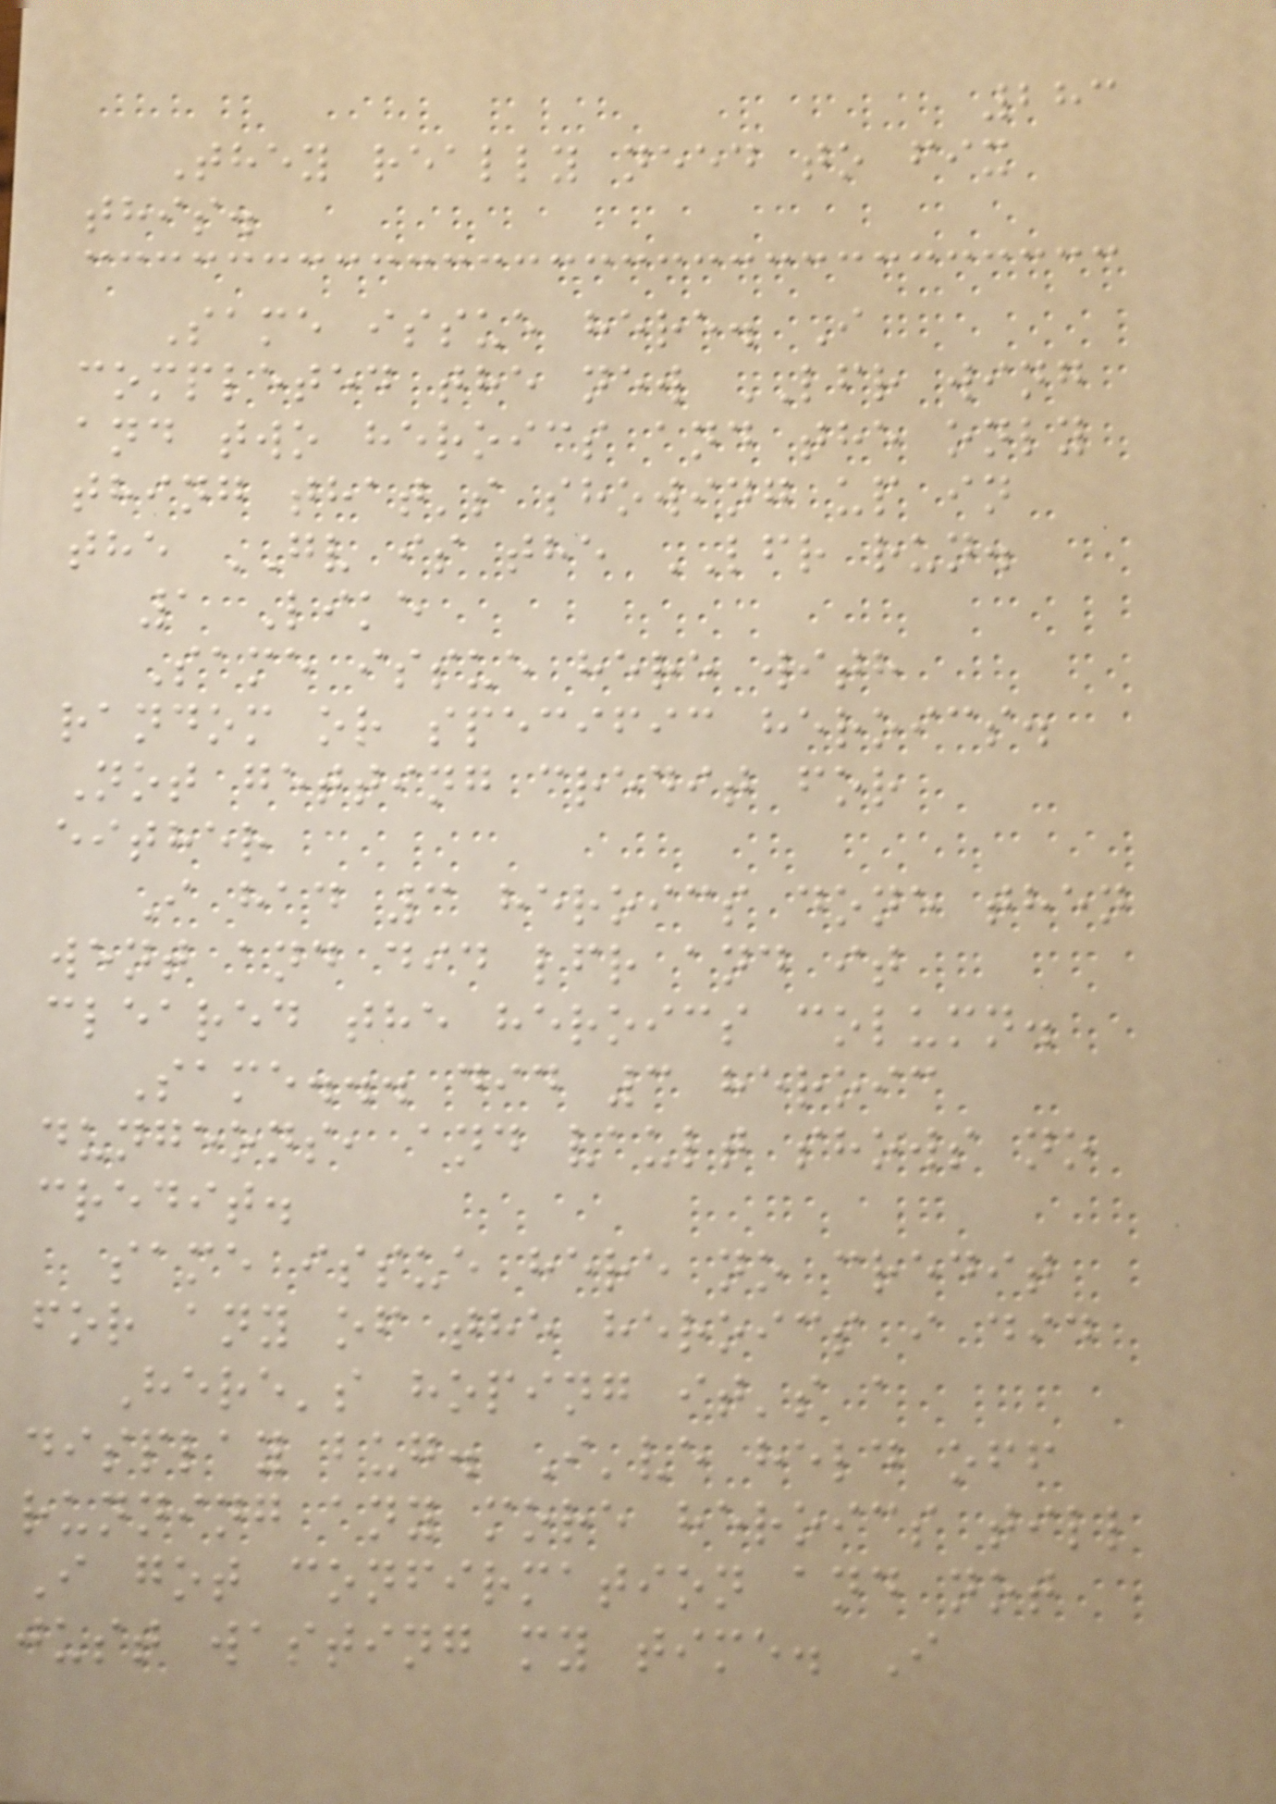283
They really need to fix
this.
Same issue here. I
completed the new LFR wing
and two heroics and the only
thing that's showing up in
the GV is the LFR run.
1 Like
Same issue here with
random or specific heroics.
Not getting credit for
either
I had 3 heroics done then
went and did lfr and it
cleared the heroics column.
Same... did 3 heroic
dungeons, and vault shows no
credit.
same issue here no credit
for any of the heroics i did
Here's hoping it's a
display bug. I've held off
running any more heroics till
I got confirmation and not
just wasting my time. I
